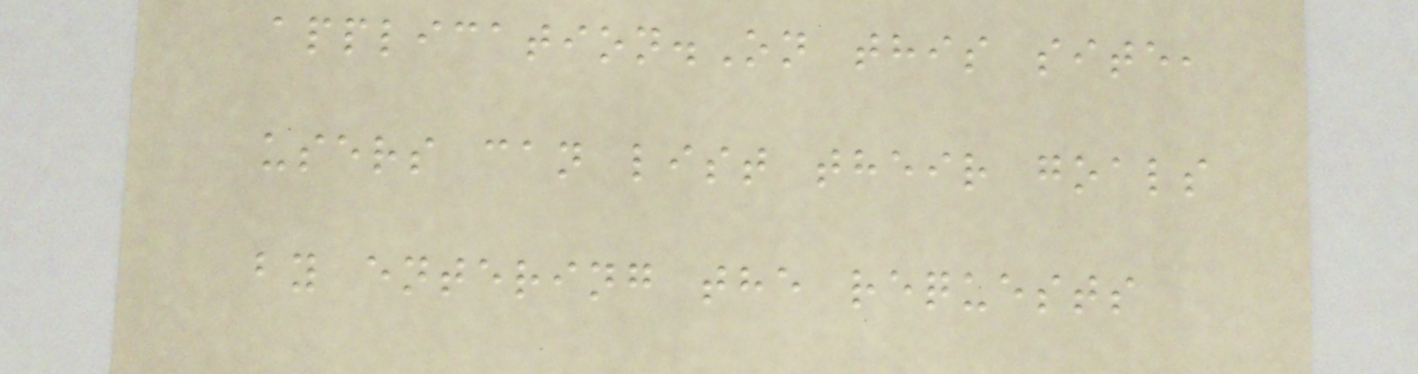application.On this site,
users can list their goals
by entering the requests
